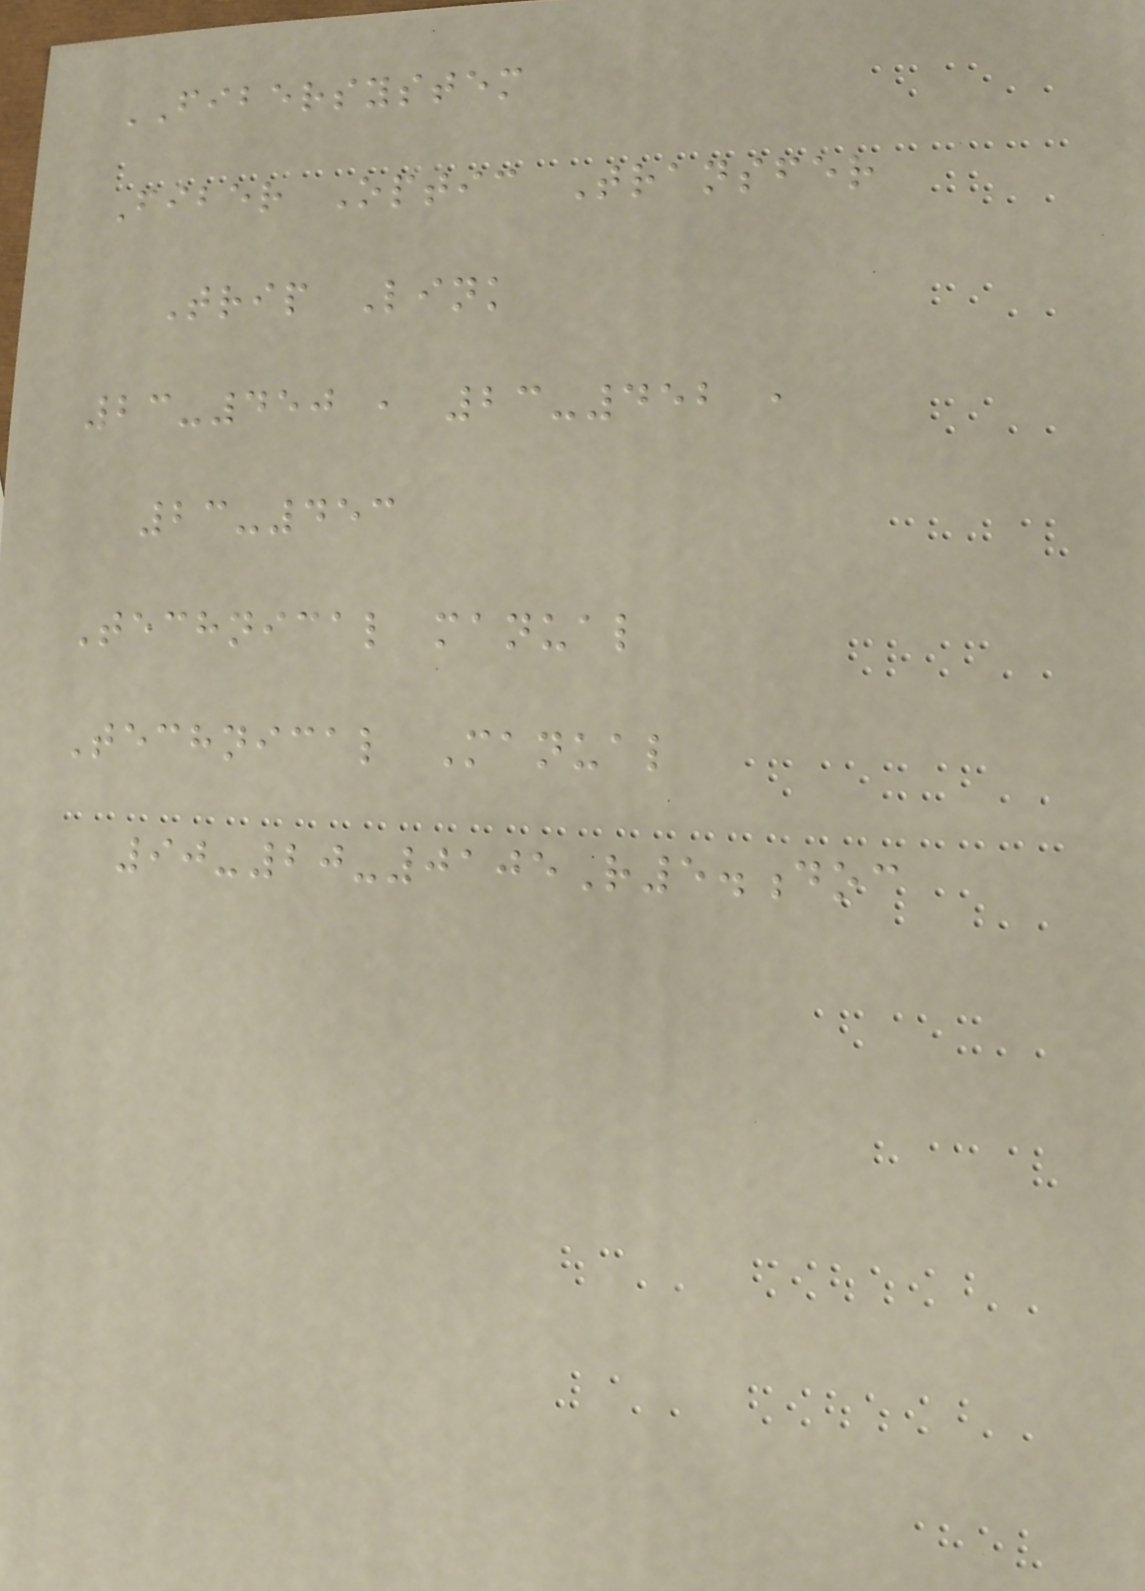FIBERSYSTEM
Fiber Optic Transfer
Trip Link
23-450 , 23-452 ,
23-453
Technical manual
Technical Manual
90-20-0105R5.doc
